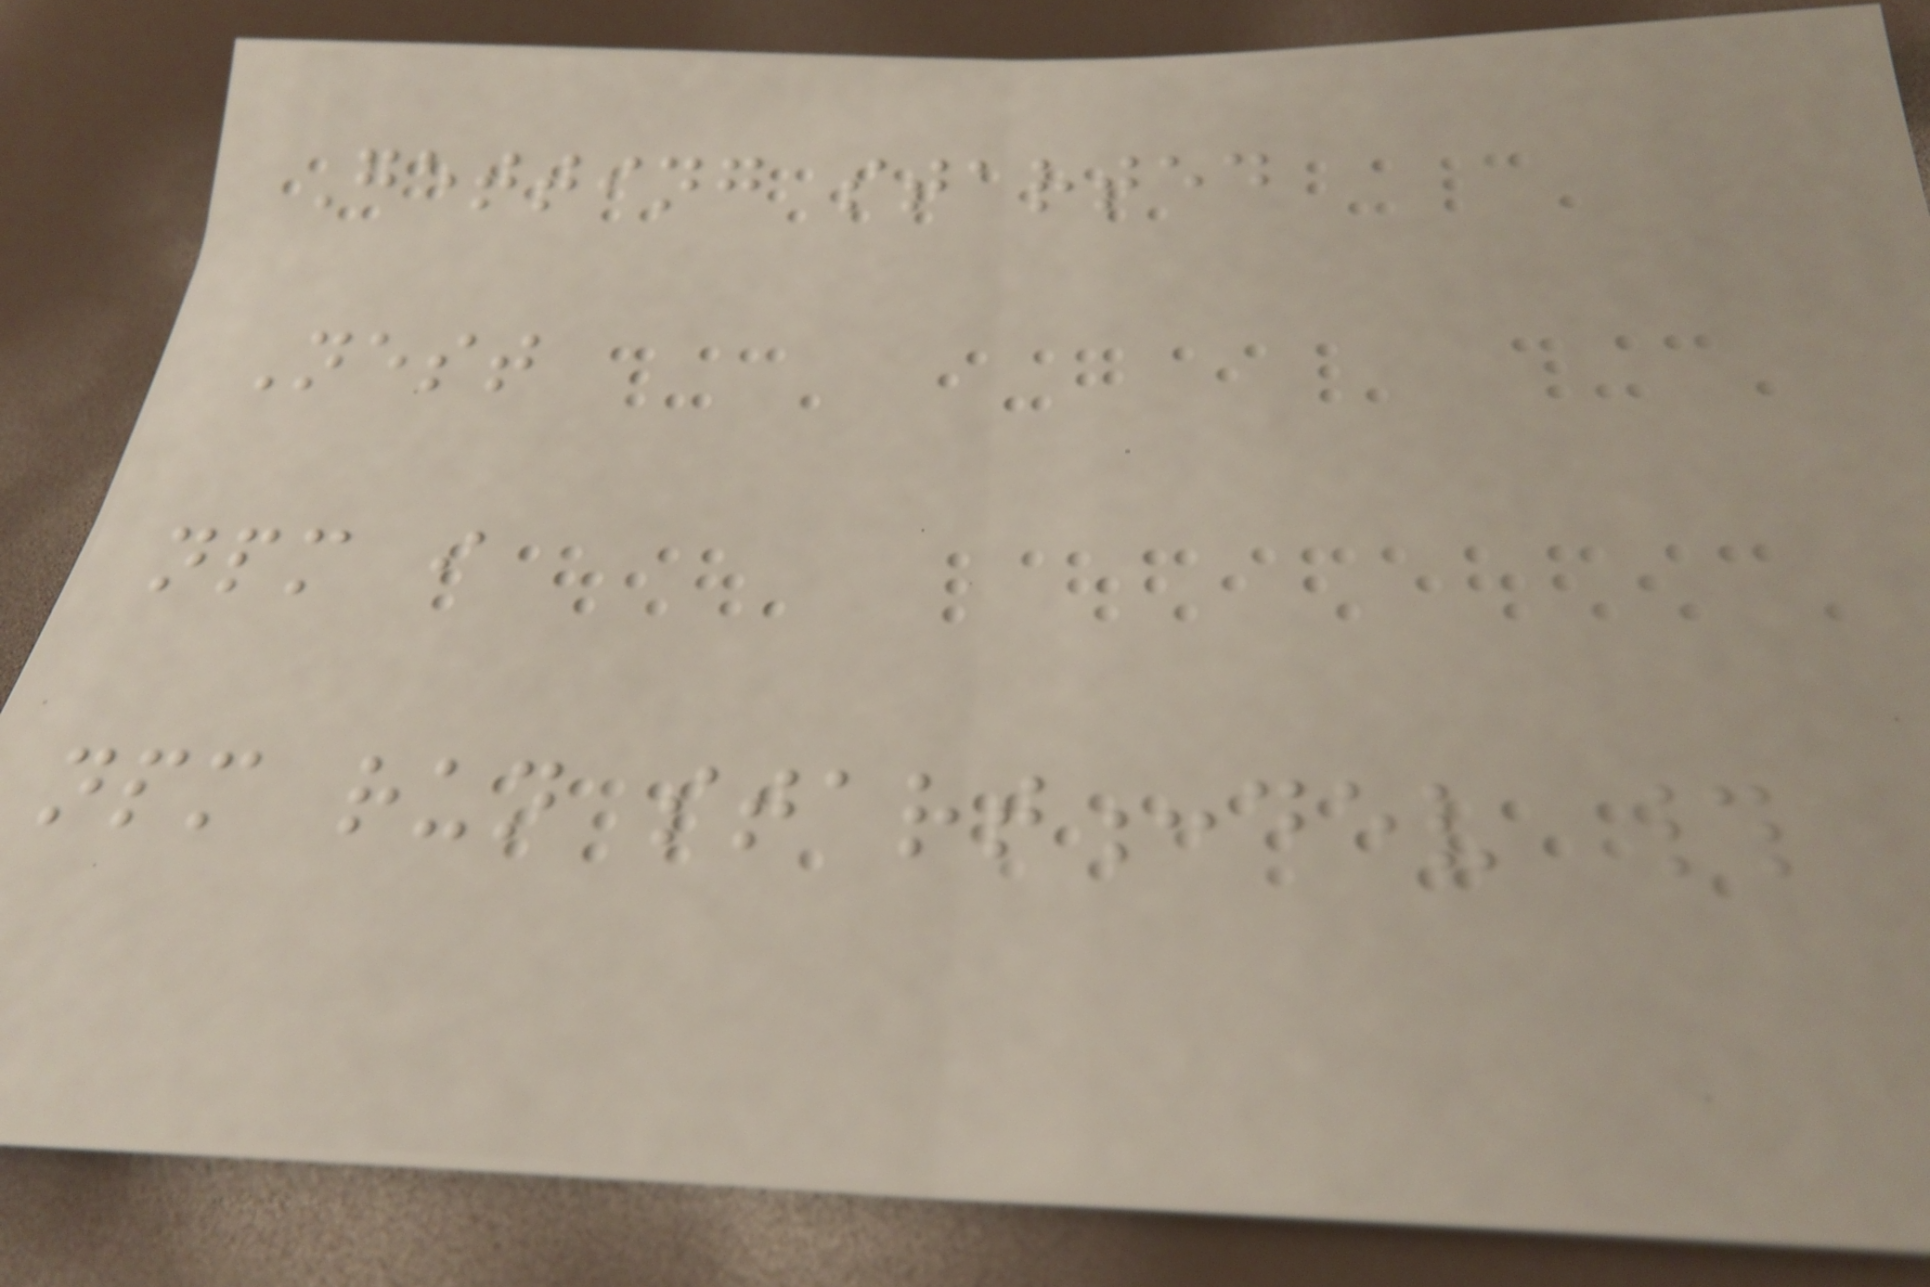Getting started
Nest
npm i
npm run start:dev #
